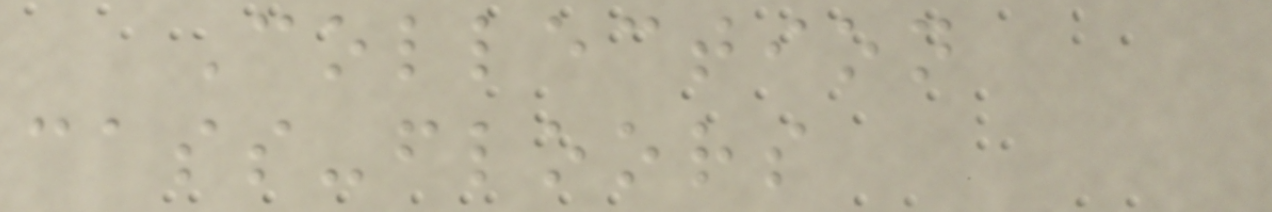Collection
cass-floors
